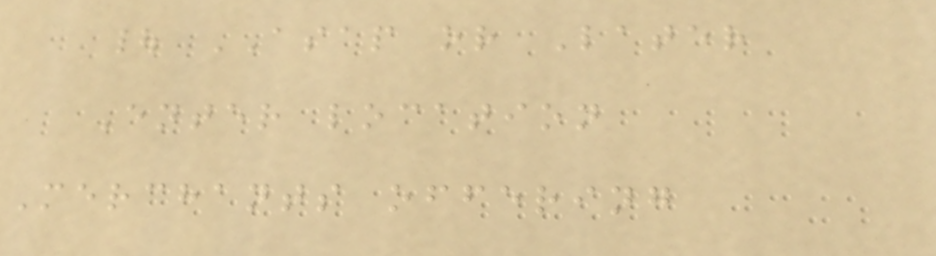| ASAP or Later
Enter location
Merchants offering
